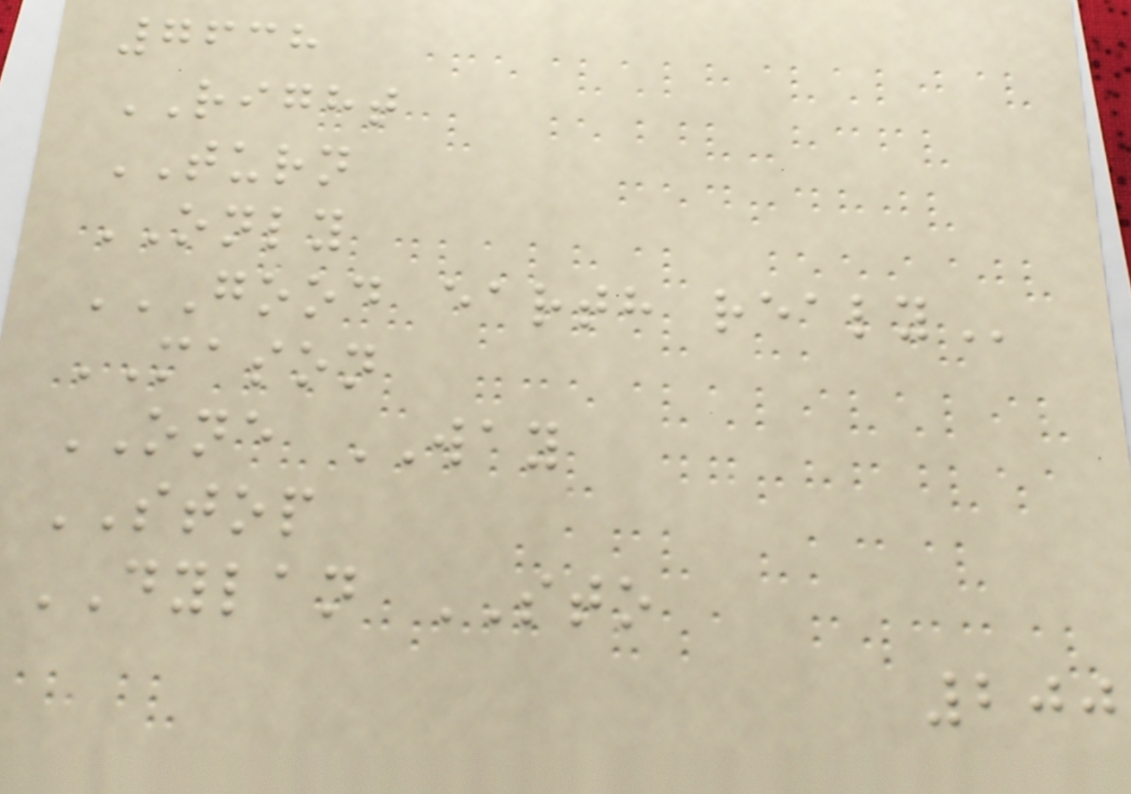7638
RIGHT
TURN
ONLY
GOOD EARTH REALY
MASON
ONE WAY
STOP
DYLAN STO
200
